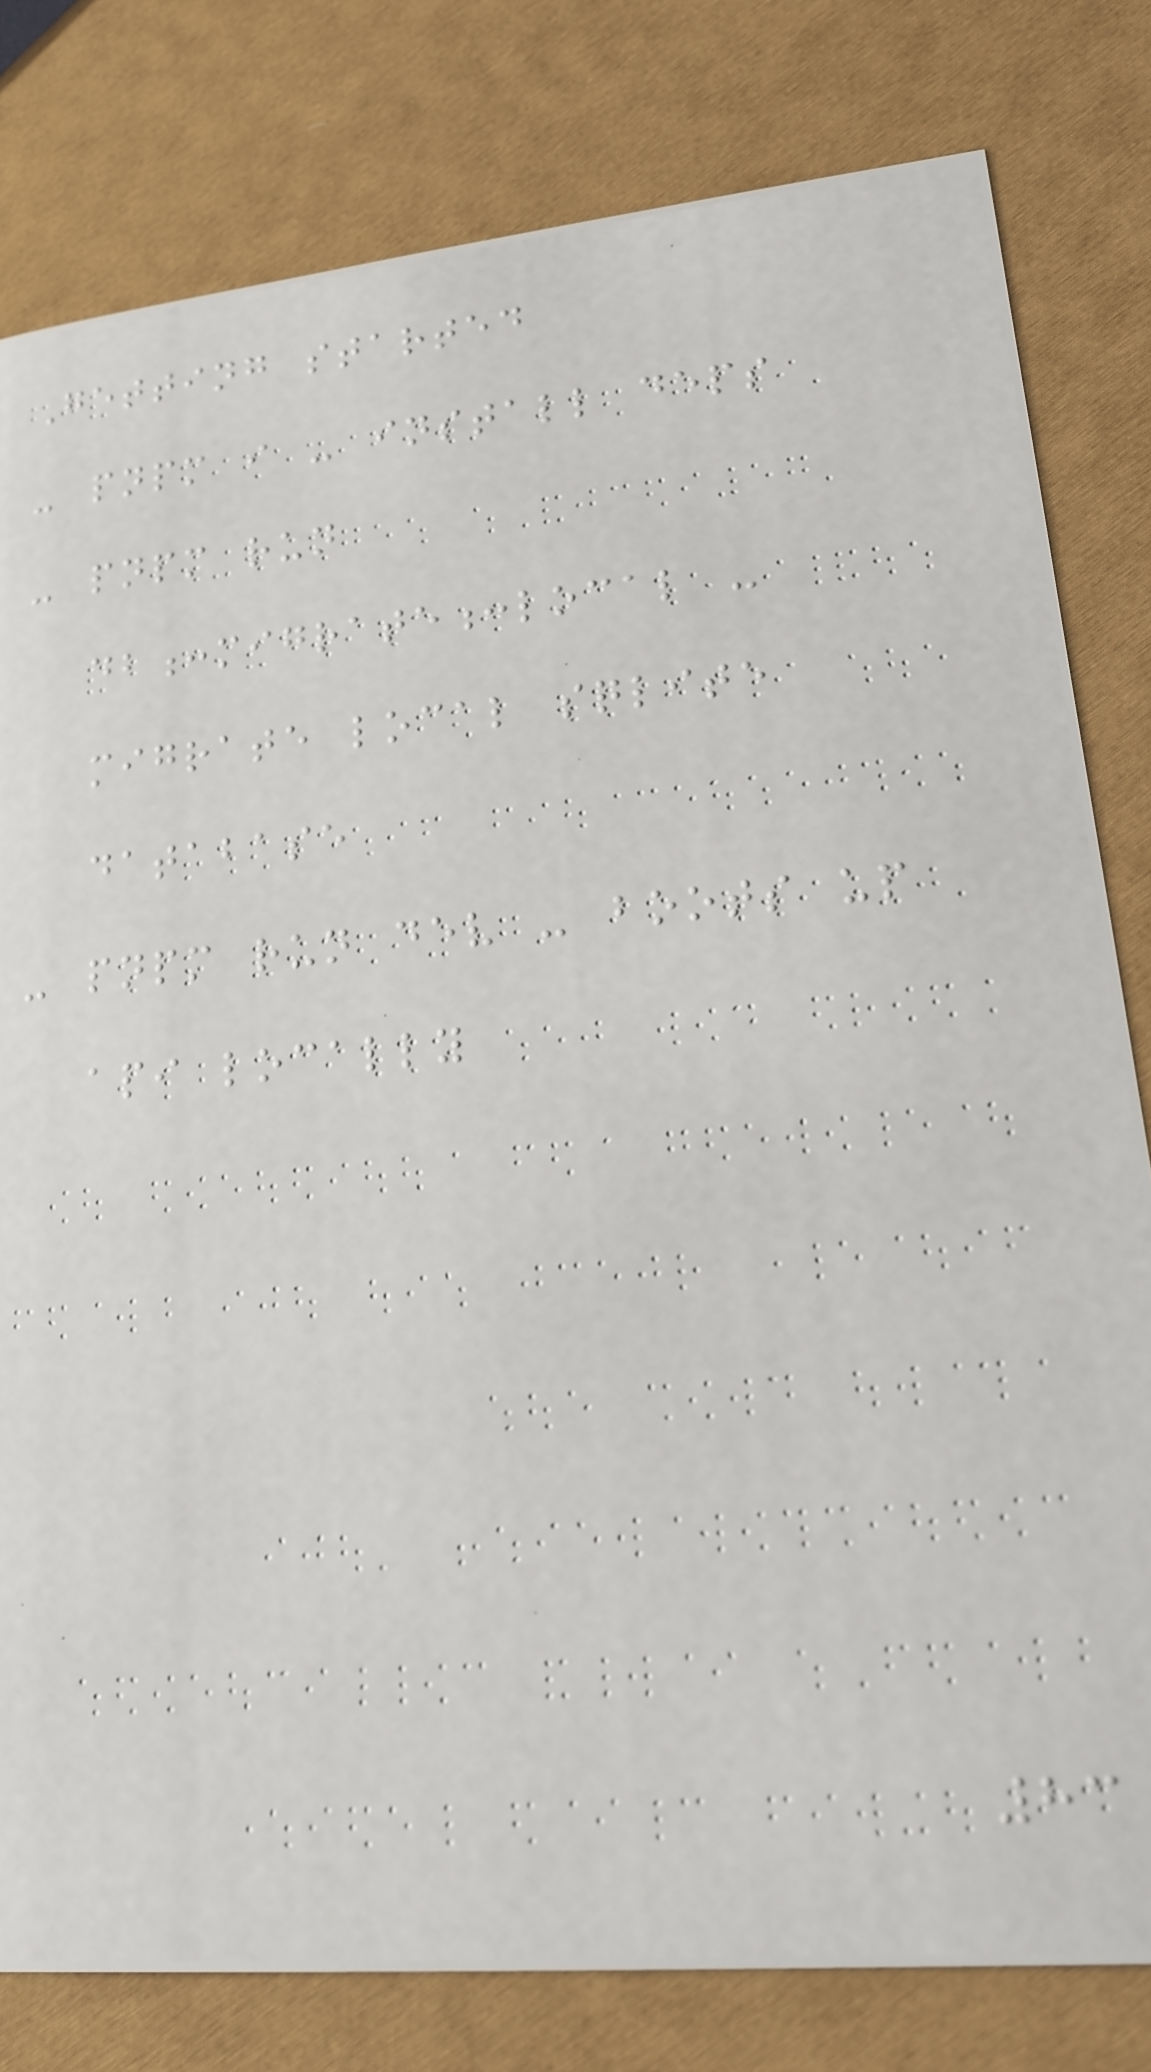Getting started
- pnpm i - install deps
- pnpm run
db:migrate:local -
migrate local sqlite
database
- pnpm run dev - boots up
api locally
83
